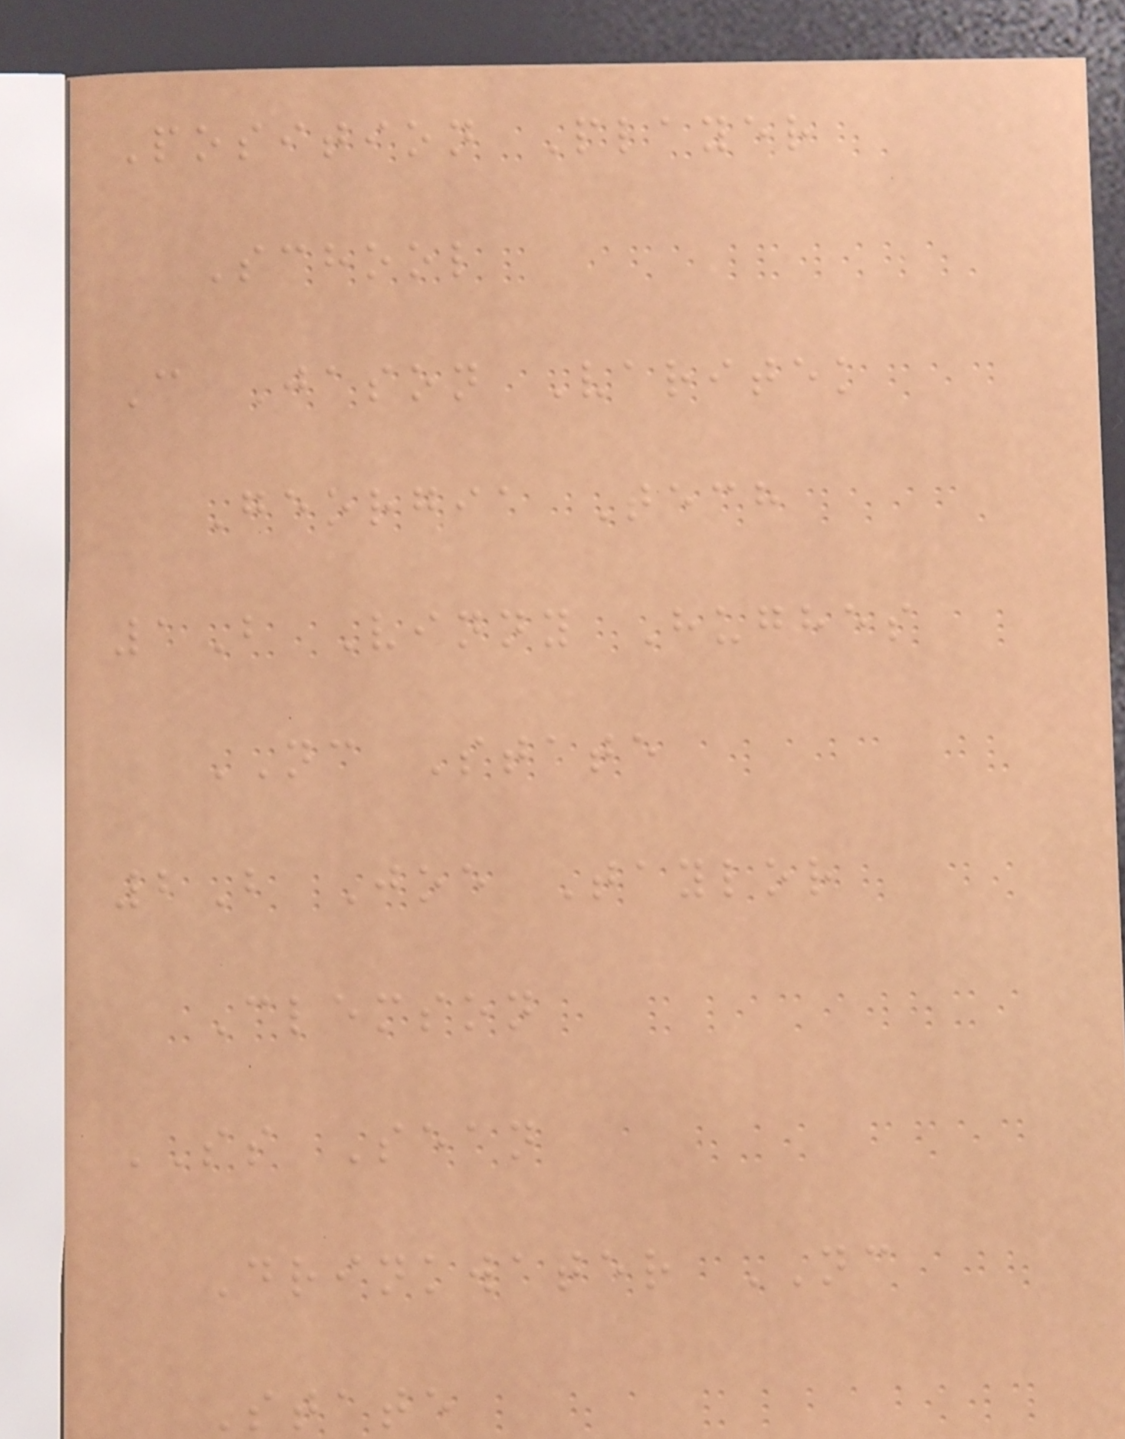Position Player
School
C Jason Varitek
Georgia Tech
1B Vinny Hughes
NC State
2B Joe Taylor
Clemson
SS Sean
Drinkwater NC
State
